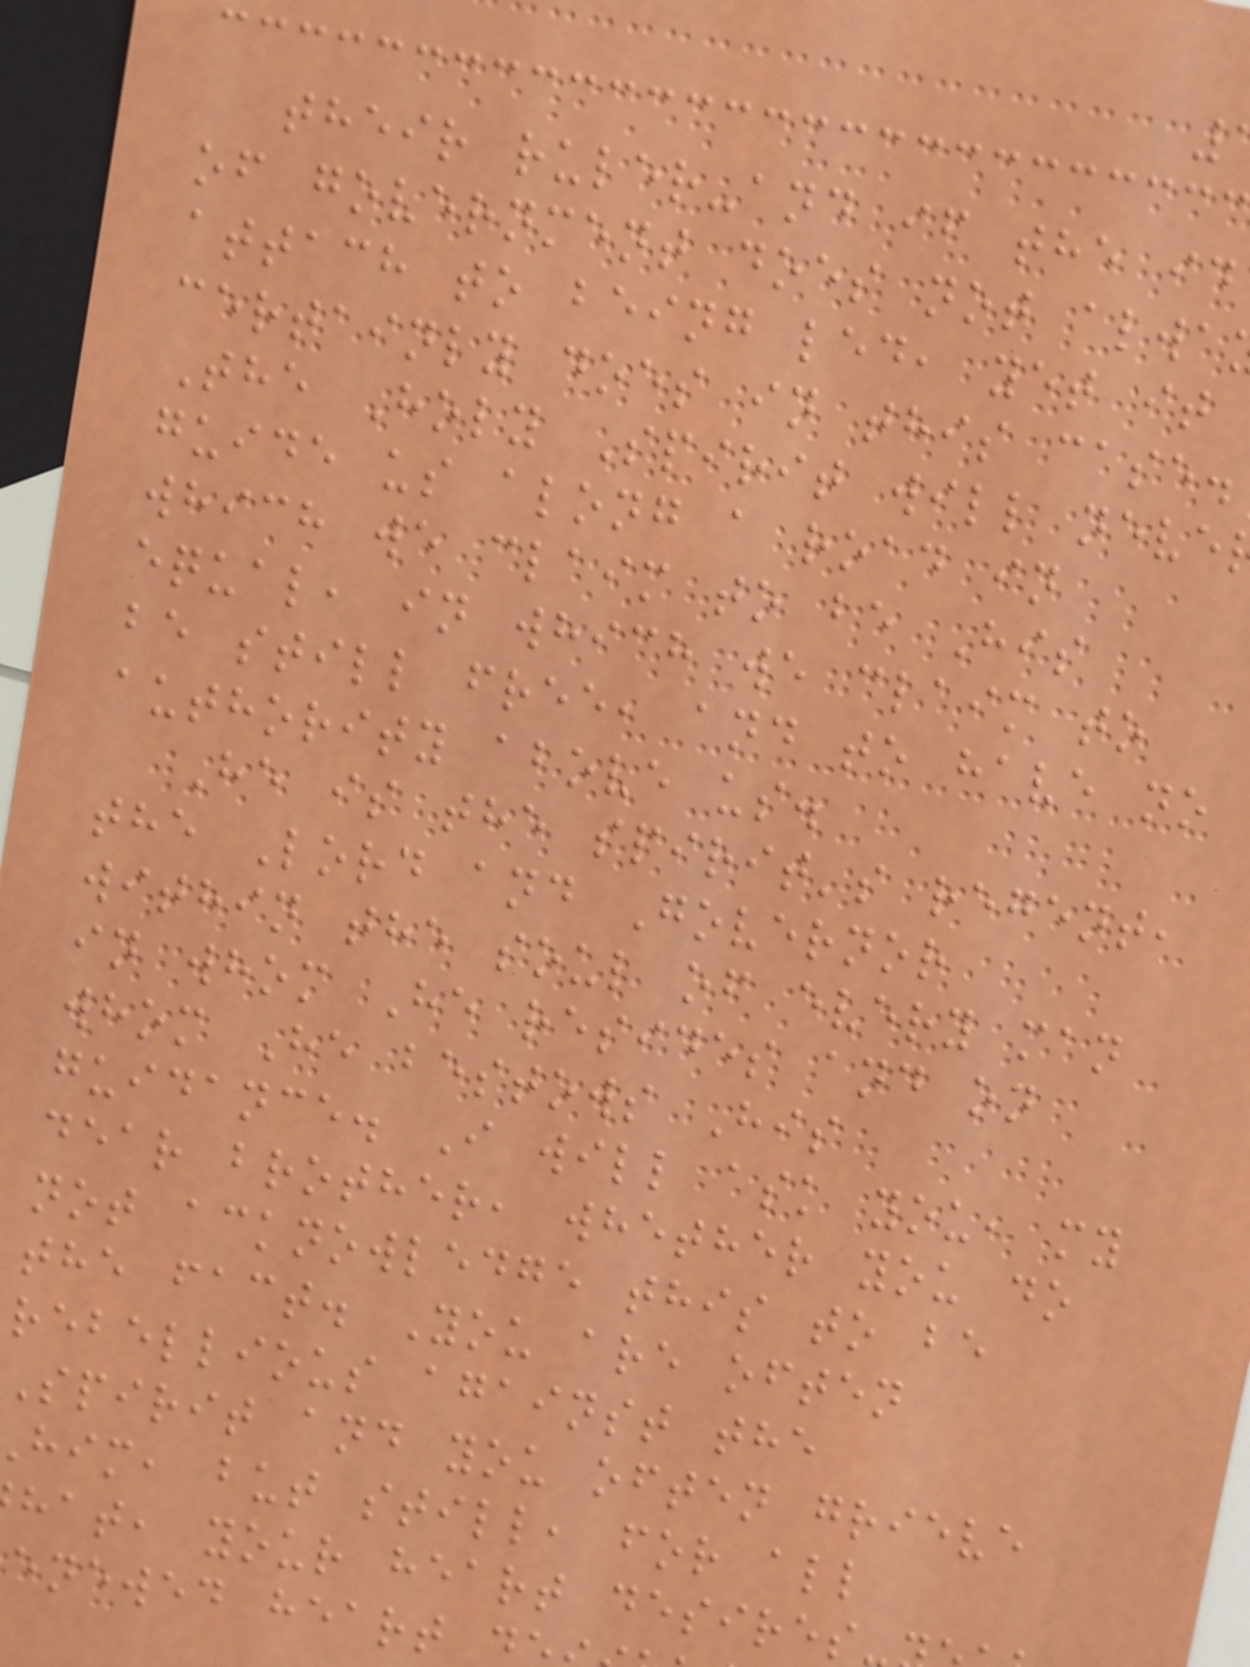their ruler-and if the id
of government does not alwa
attach to being led, yet it
certainly does in this case.
The Holy Spirit will neve
guide us along a road in
which we claim to be His
equal, in which we claim to
be still free, and to have no
authority above us.
He is the spirit's regent,
the Lord and Governor
within the soul of every man
in whom He resides and on
whom He bestows His
guidance. I will ask you, my
dear brother, whether you do
not acknowledge this to be
the fact. You are often
rebellious against the
Spirit and you often grieve
him, but still, for all
hat, your heart desires
enewed heart
